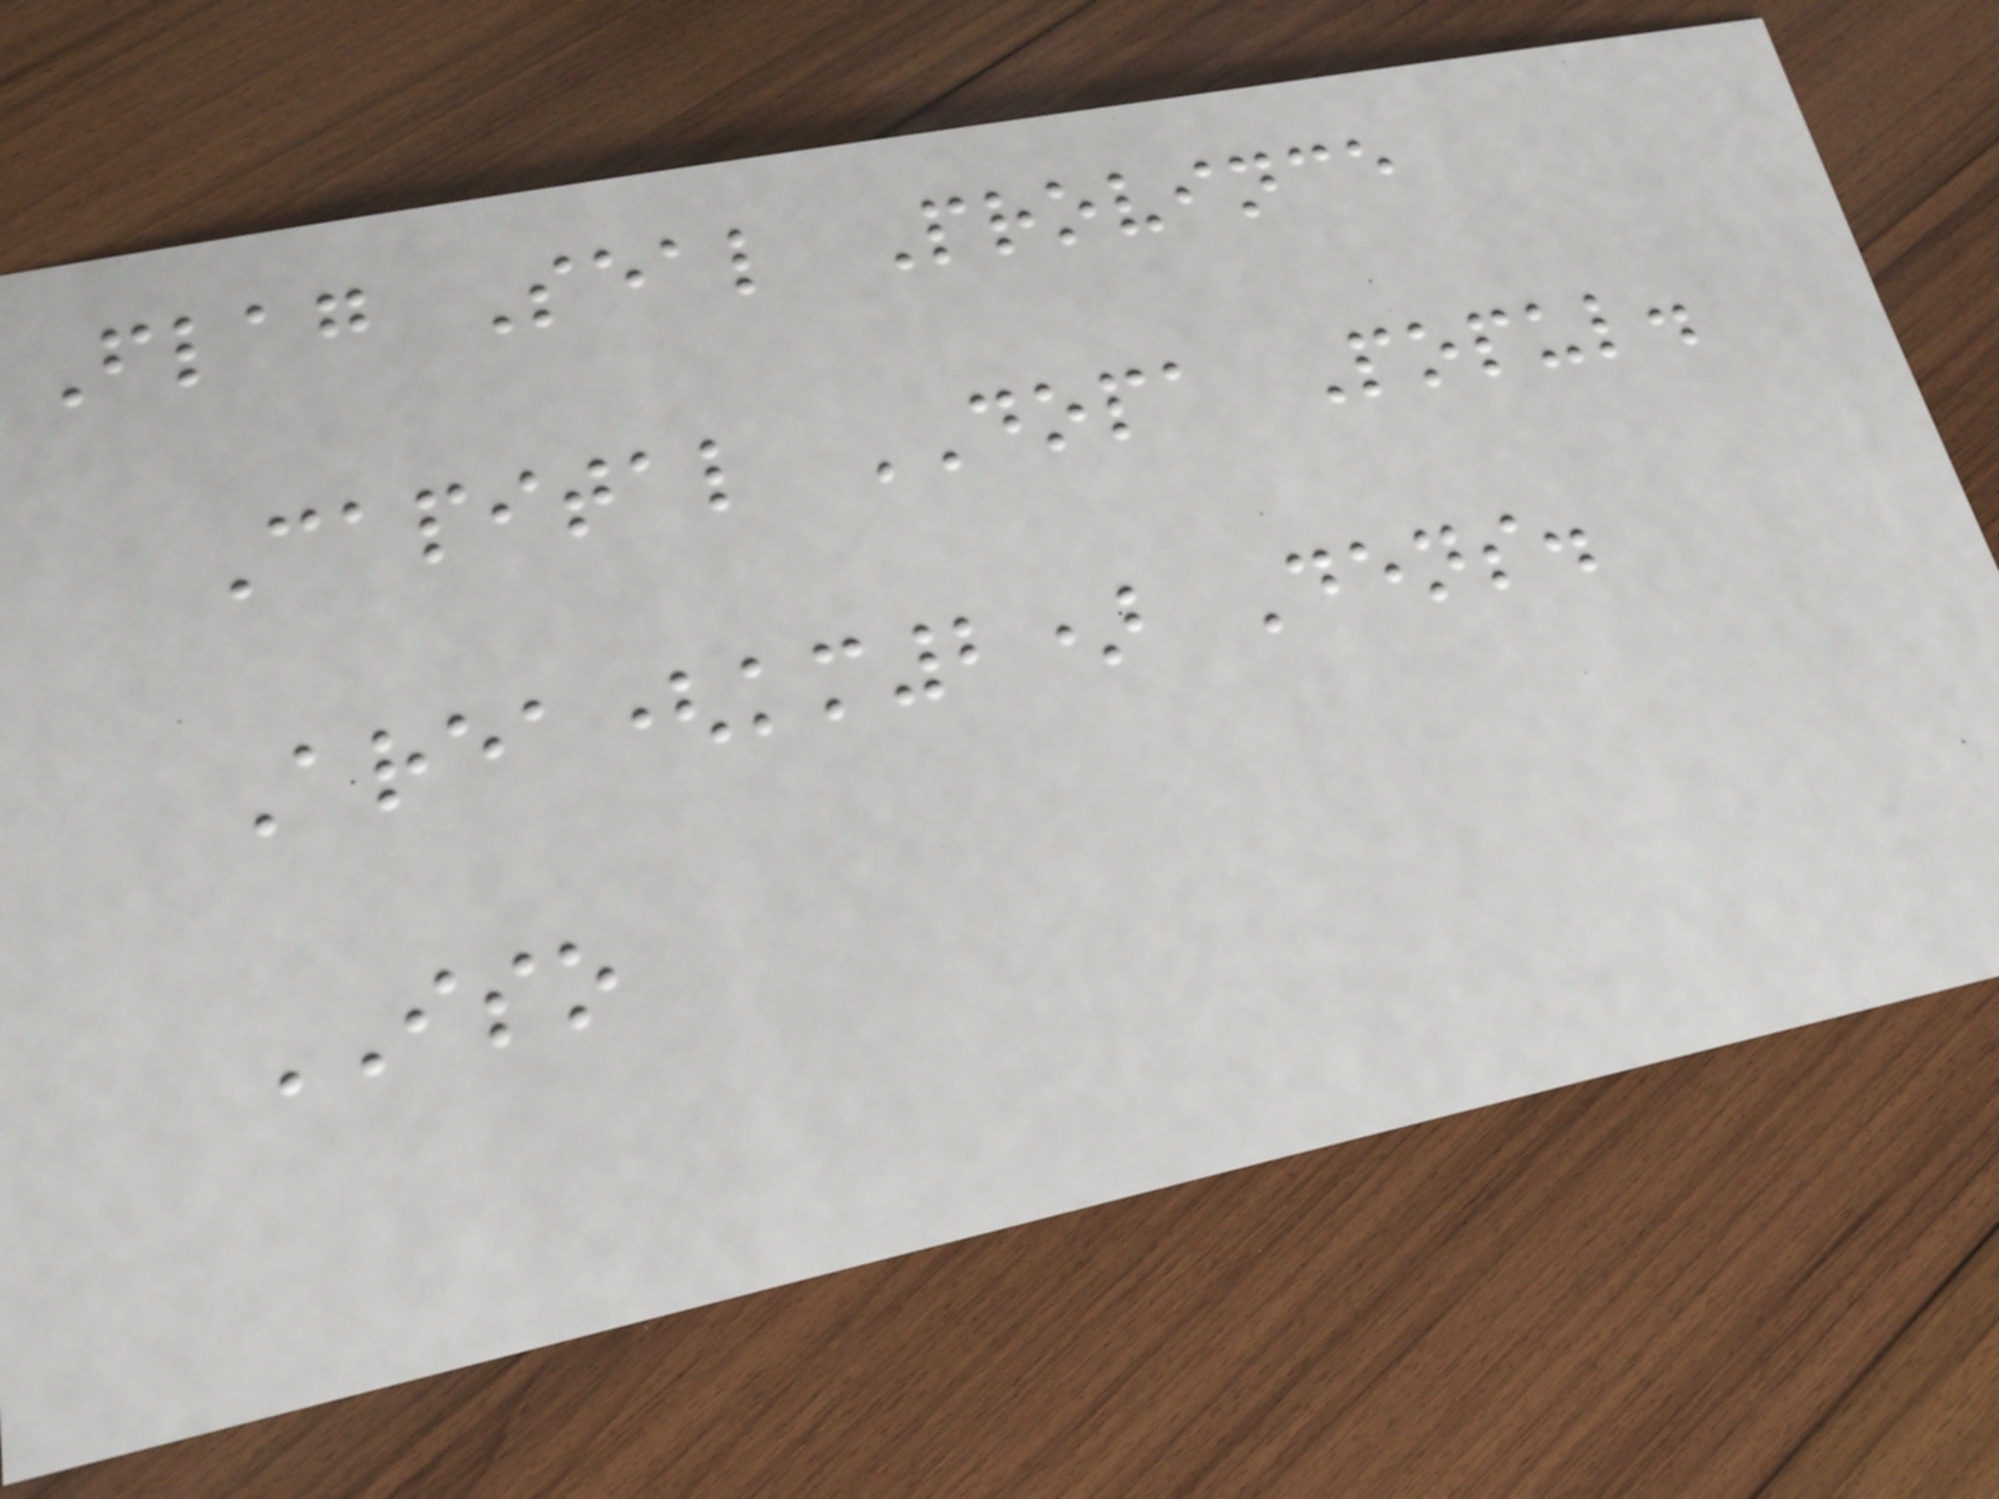Flag Seal Province
Capital DOPA Popul.
Area(km2) Dens.
ISO
